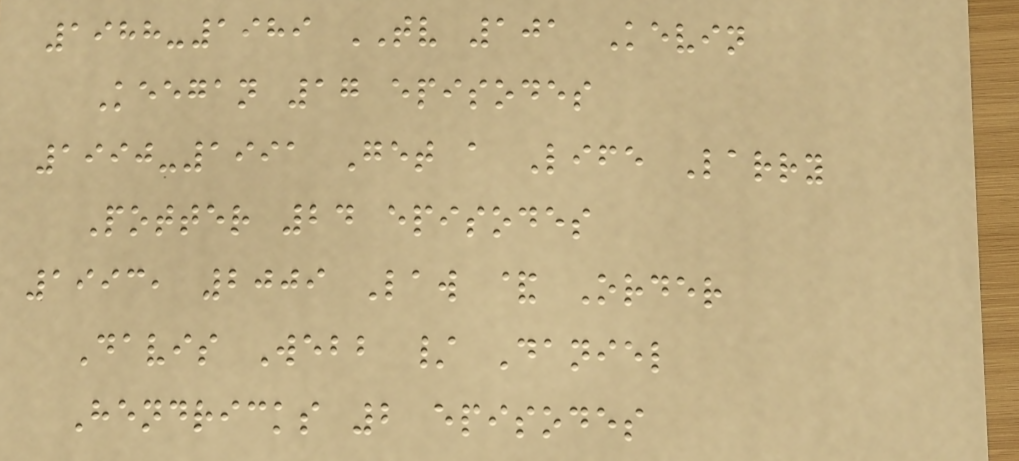1988-1989 TV 101 Kevin
Keegan 17 episodes
1990-1991 Get a Life Larry
Potter 24 episodes
1993, 2009 Law & Order
Davis Webb / Daniel
Hendricks 2 episodes
